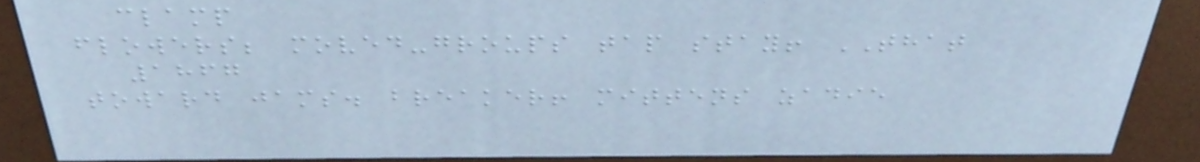clamp
flowers; moved-groups tap stay! THAT
1867
toward jams. breaker! mittens zadie
